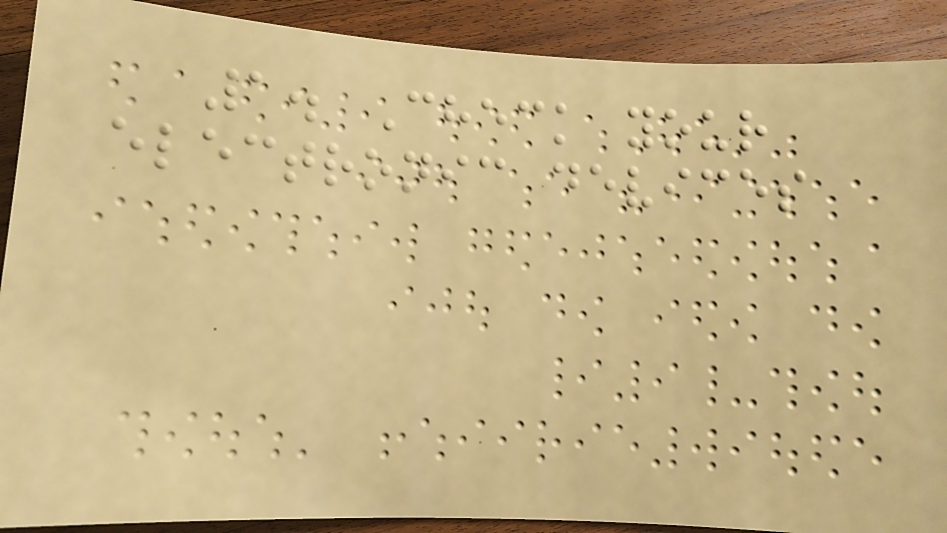1. Check your
electronic devices
